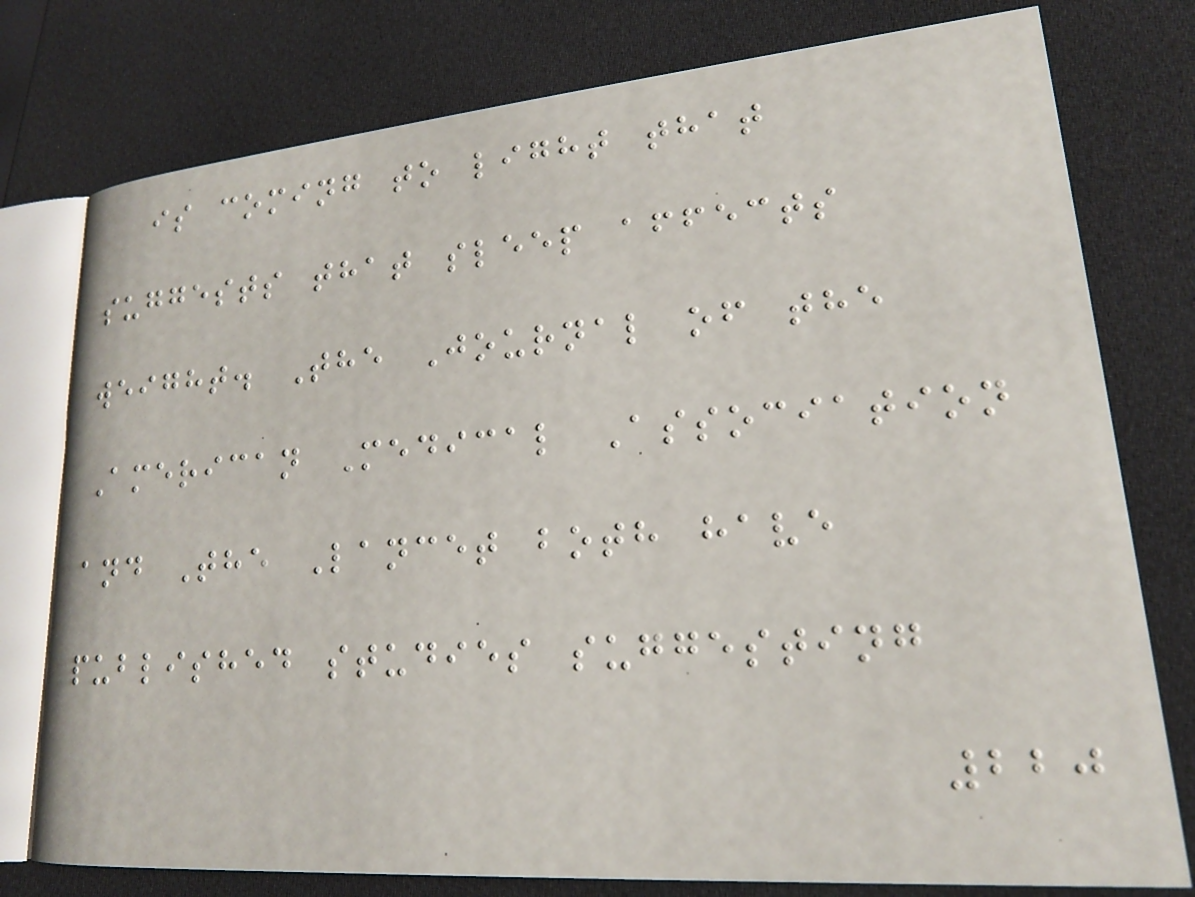is coming to light that
suggests that sleep affects
weight. The Journal of the
American Medical Association
and The Lancet both have
published studies suggesting
220
